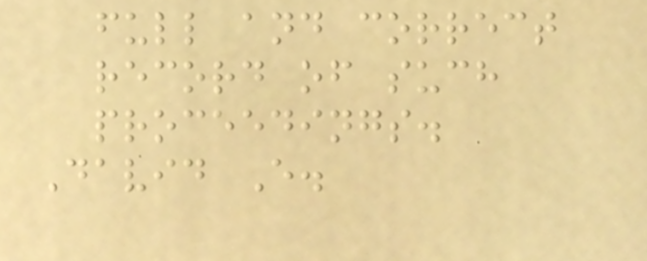full and correct
record of such
proceedings.
David E.
